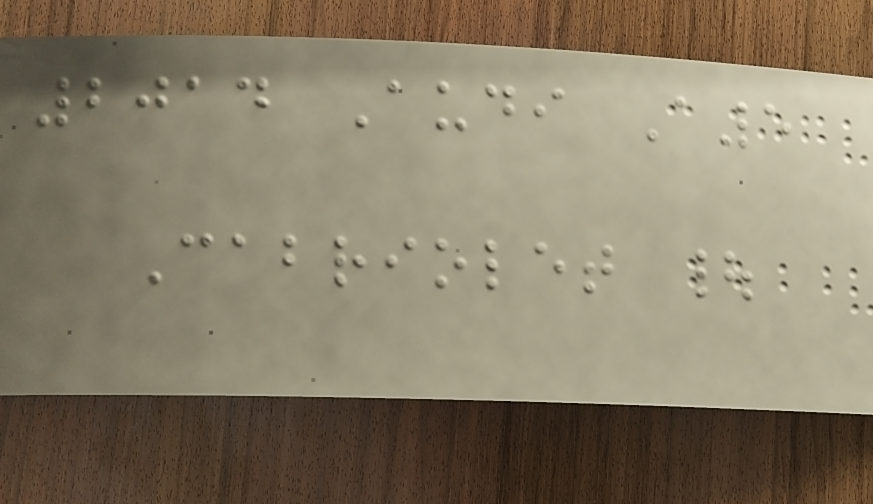2014 Audi A5
Cabriolet |
